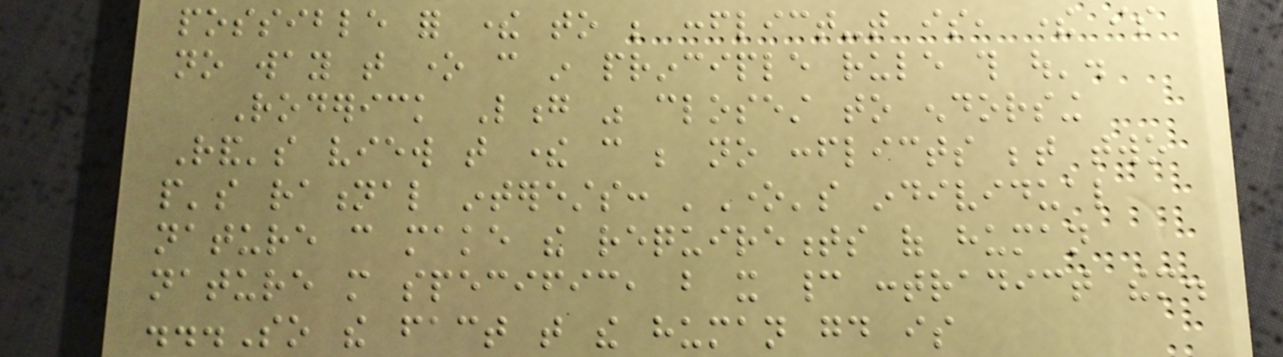possible for there to be conflict-that is, there is
no way that one can in principle rule this out'.
Roderick Long was closest to endorsing
Rand's view that there can be no conflicts between two
people's rational interests: 'One's individual
nature can make the requirements of human
nature more specific, but it cannot contradict them.
...So the fact that the human good is
